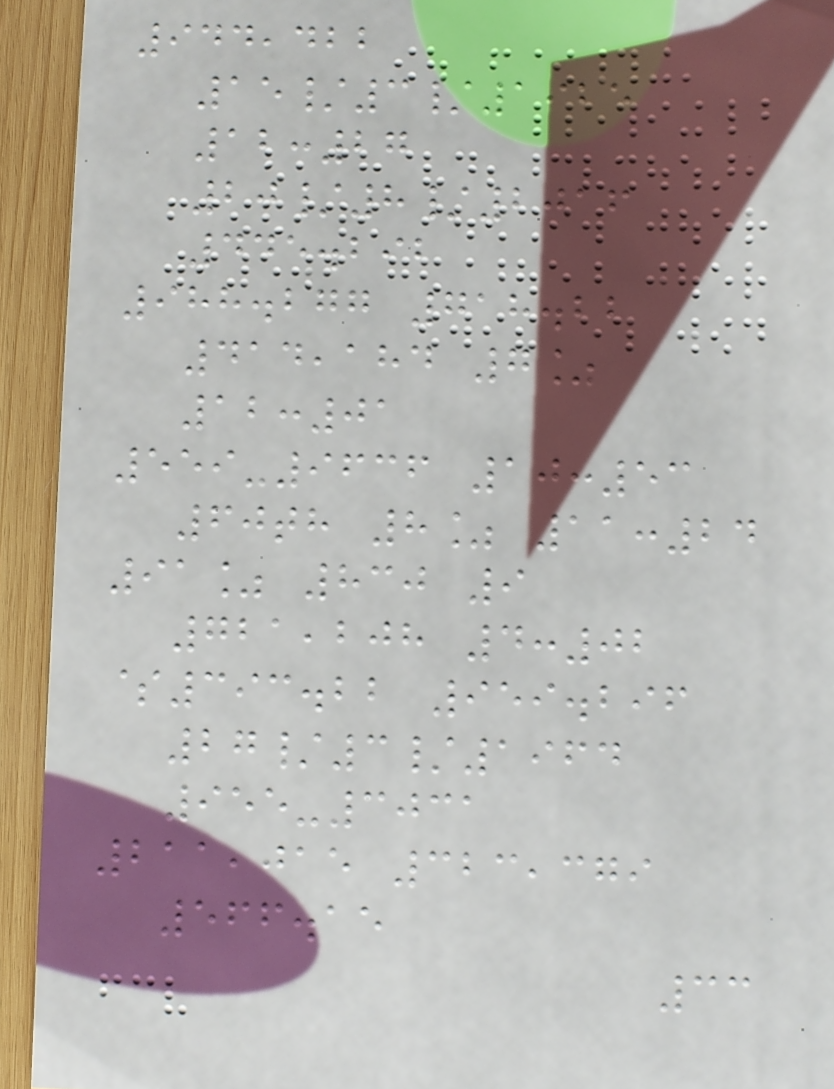944,422
15/3/1925
12:27
20/8/2016
445.292
988.277 718.22
414,184 7%
12:01
559-9636 10:53
60th 8% 11:24
91% 830 9
721,208 4:02
$393.22 959.296
27/3/1964
955-3031
211,015 323,379
566.15
33
